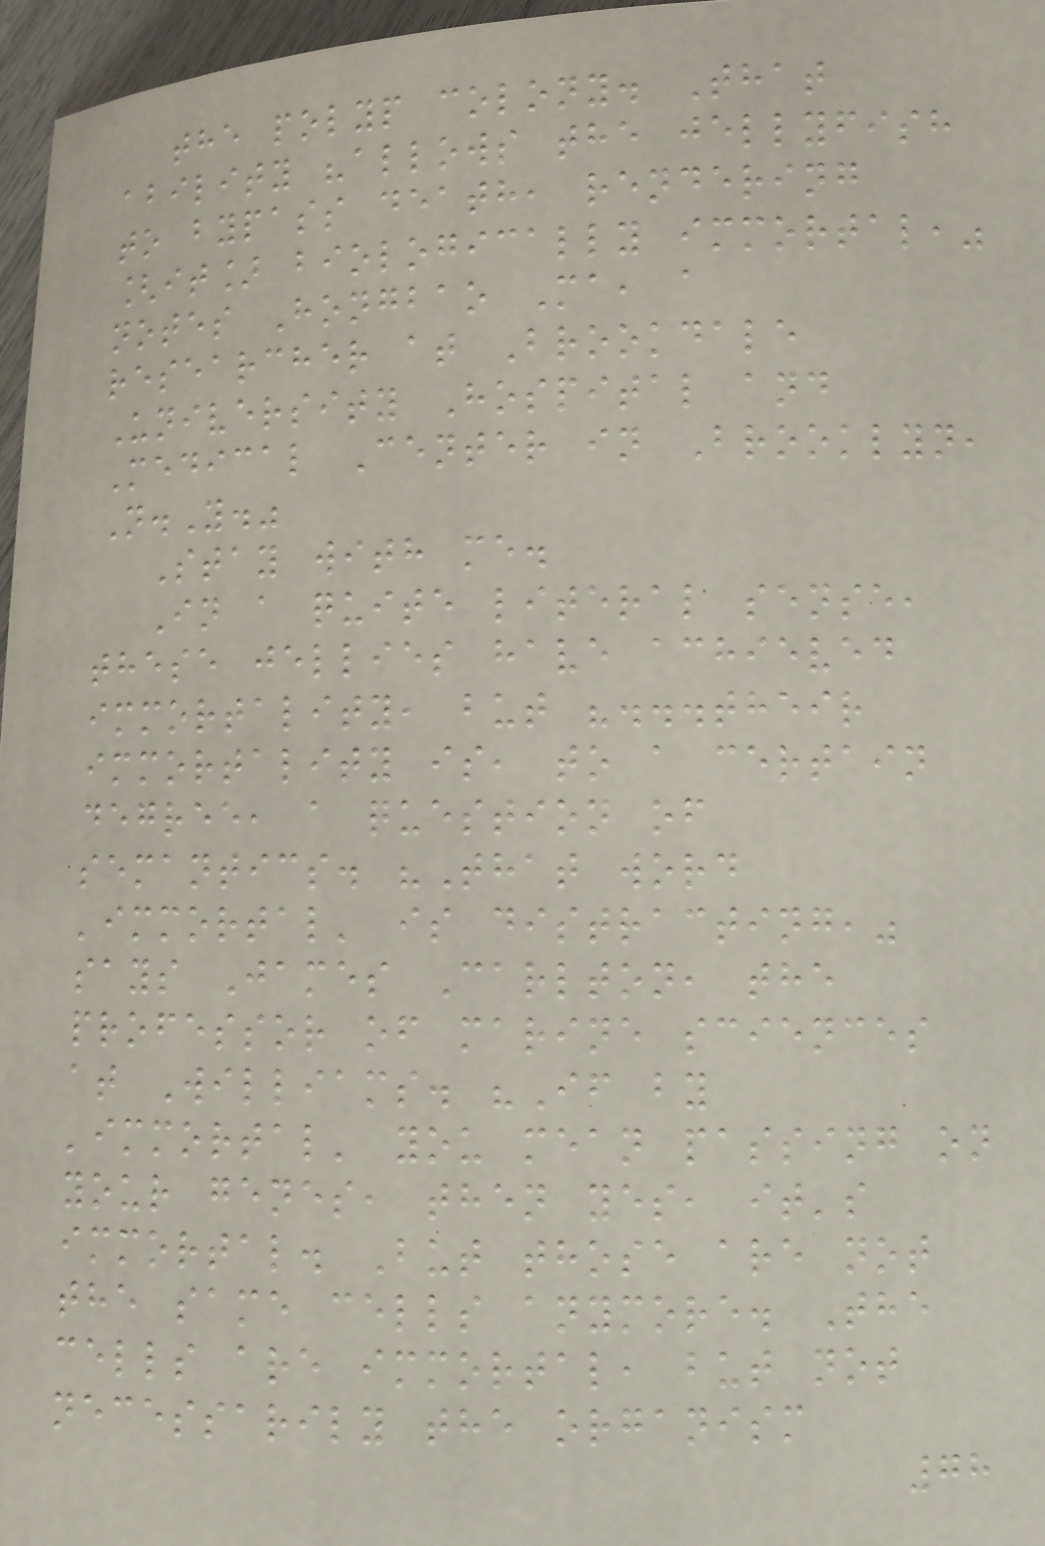the polyp colony. That
ability "allows the jellyfish
to bypass death, rendering
[it] biologically immortal,"
notes Hongbao Ma, a
researcher at Brookdale
University Hospital and
Medical Center in Brooklyn,
N.Y."
Stay with me.
In a quite literal sense,
these jellies have achieved
immortality, but "...their
immortality is, to a certain
degree, a question of
semantics. "That word
'immortal' is distracting,"
says James Carlton, the
professor of marine sciences
at Williams. "If by
'immortal' you mean passing on
your genes, then yes, it's
immortal. But those are not
the same cells anymore. The
cells are immortal, but not
necessarily the organism
78
